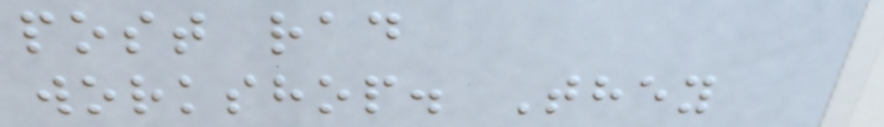post rad
workshop. They
